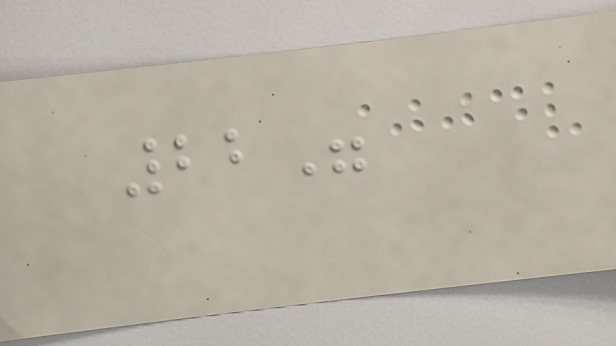22"
